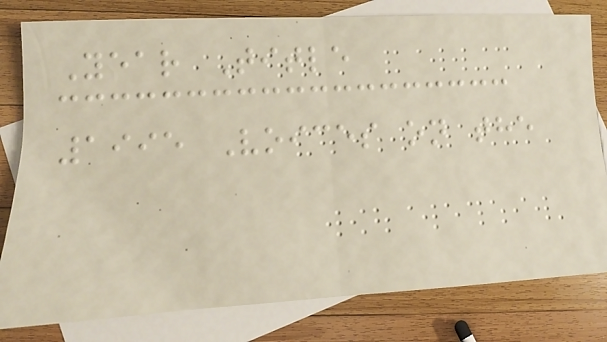Year Title
1995 Voices on the
